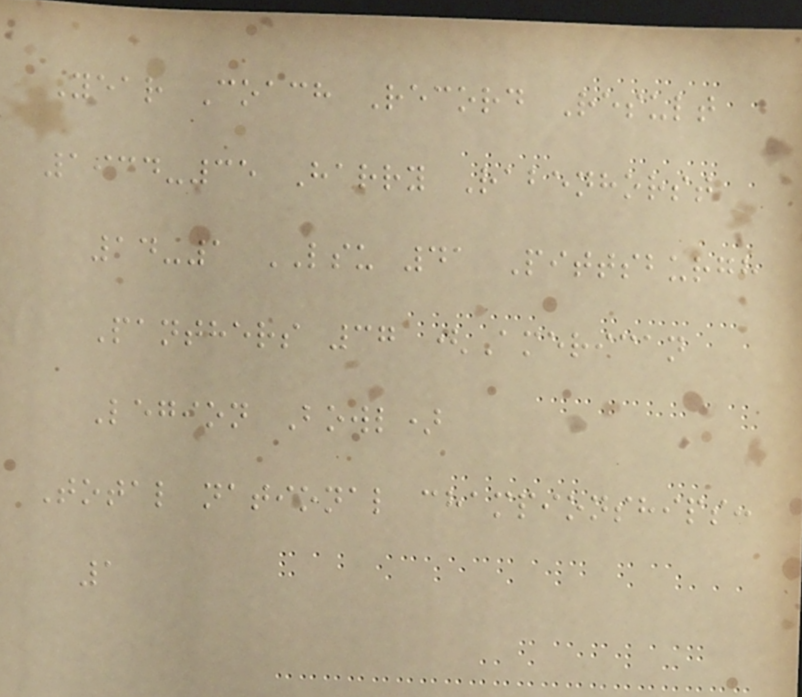Year Coach Record Result
1934-35 Harry Rabenhorst
14-1 LSU 41 Pittsburgh
Panthers 37 (American
Legion Bowl)
Total national championships:
1
